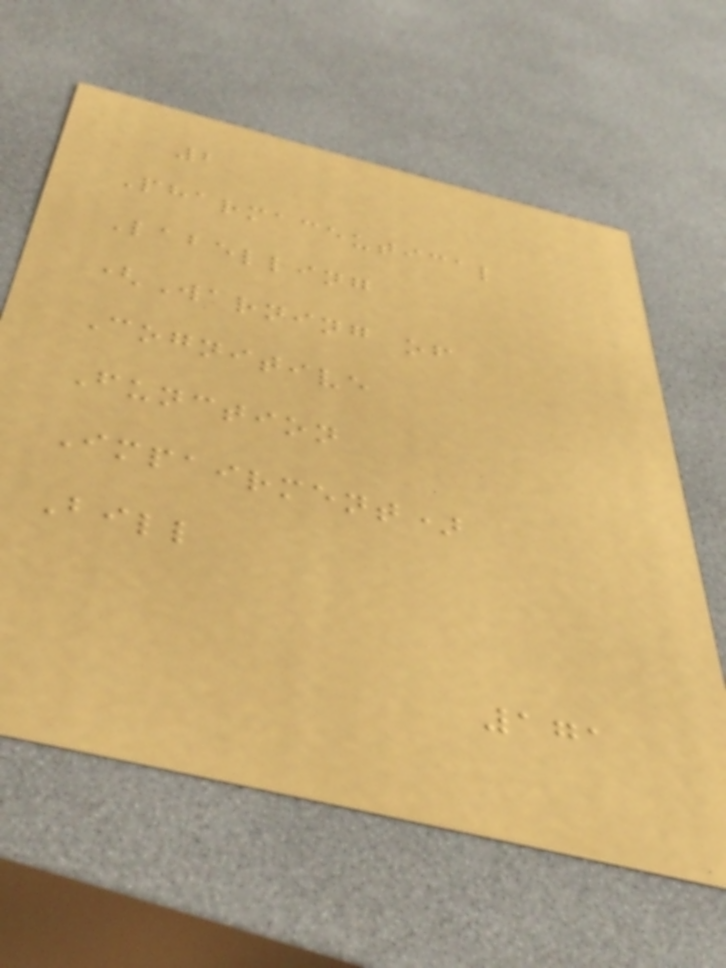2
Pharmaceutical
Labelling
(Warning of
Cognitive
Function
Impairment)
Bill
171
